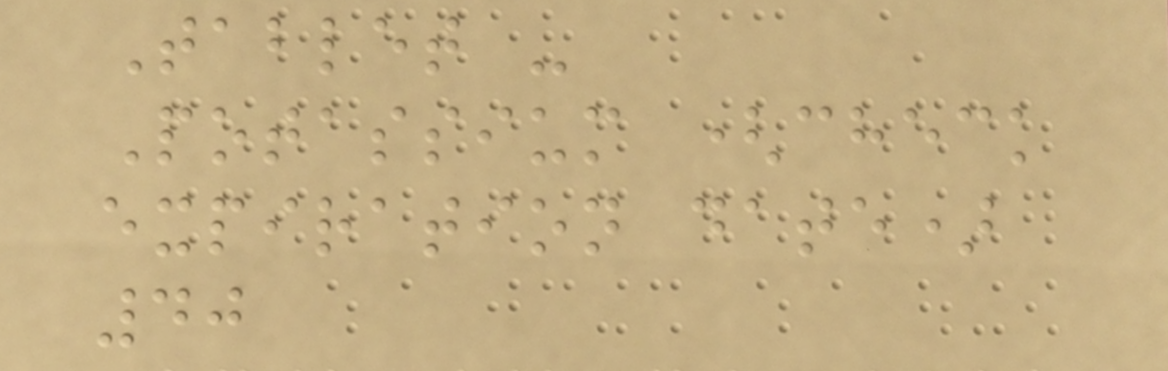Tablet -
Potassium (check
expiration date)
40
